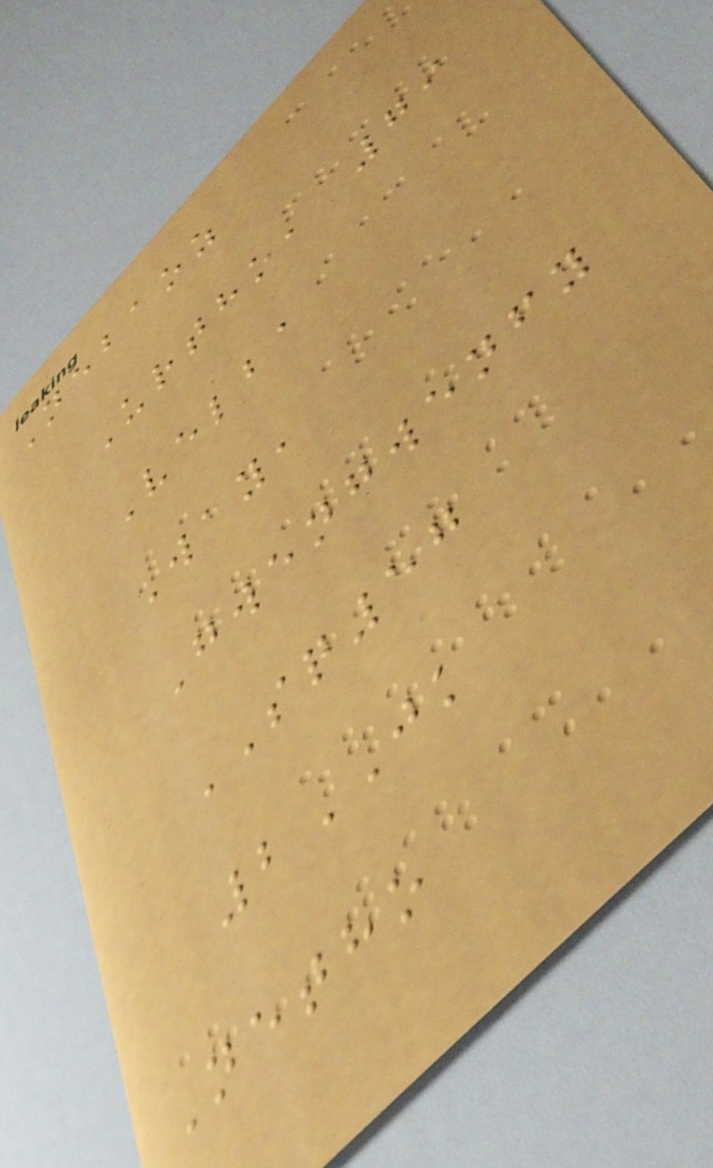Nebaoz
Urtho, 79
Velba
Way,
Gwengwenfy
SQ57
2JK
Netho
